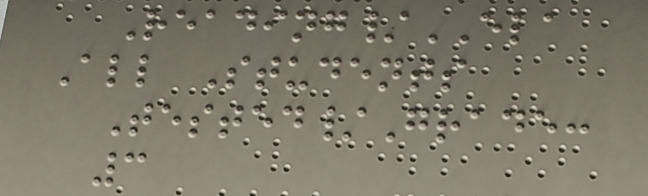Reading/ELA
All Students
Tested/Grade:
3
